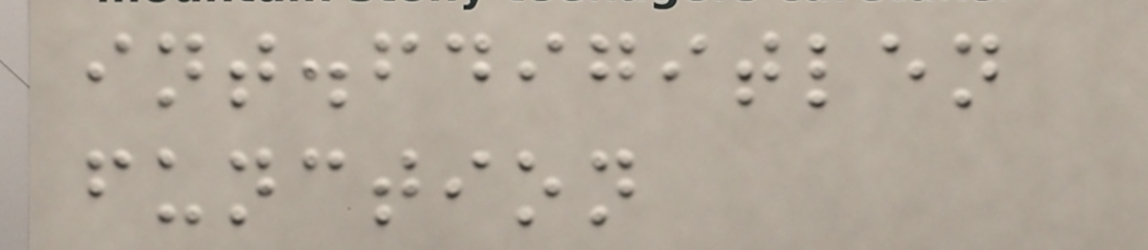int.fdigitlen
function
